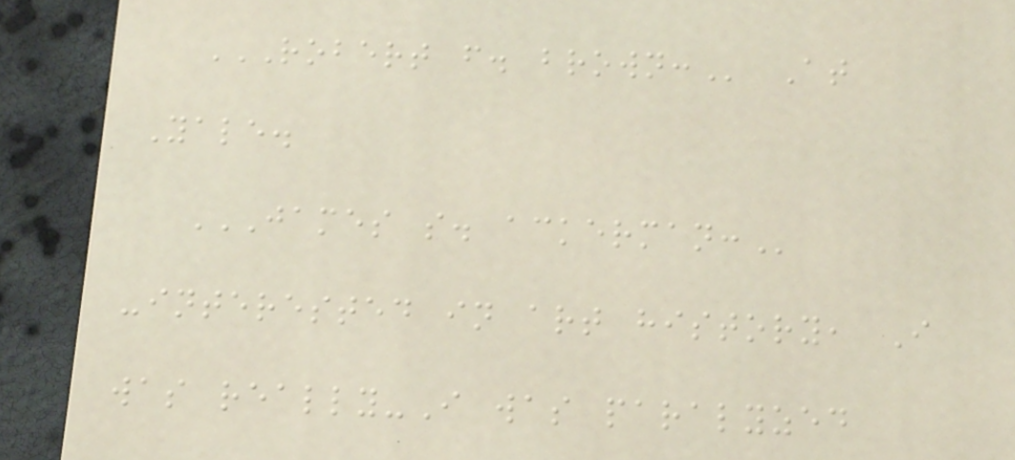ROBERT F. BROWN: At
Yale.
JAMES S. ACKERMAN:
-interested in art history, I
was really-I was paralyzed
